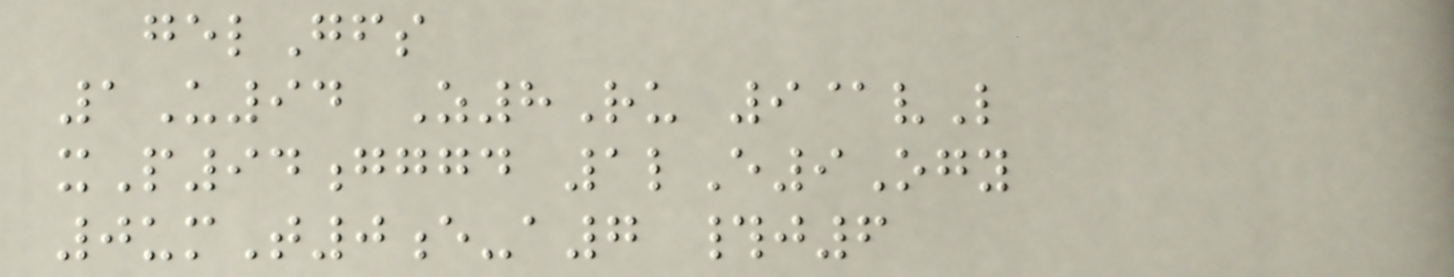gelGfs
1U94 Z8Ru 9@vL
xP94gggd 1lE9Ogy
0umT0e-a7 #j6
